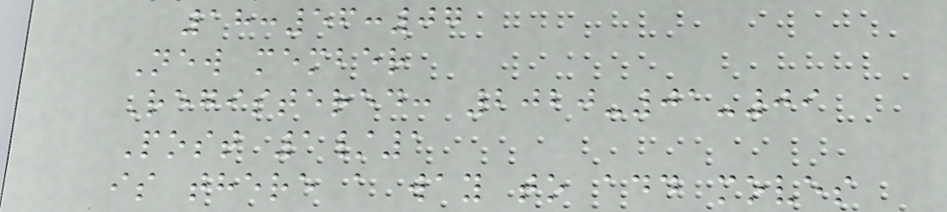18:56:07
New member
Registered: 2020-01-09
Post 1/1
is there a way to add moves
